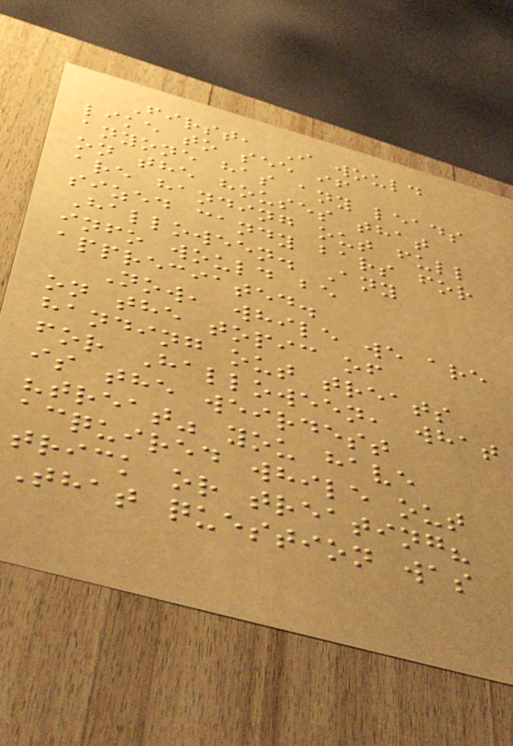First, I would
like to see if
anyone has any leads
on the houses that
are handing out full
sized candy bars for
Halloween. Any
info would be
appreciated.
Now, while we are
on the topic of
handing out treats
for Halloween, what
is the weirdest
"treat" you have
acquired while out
trick or treating?
That question was
